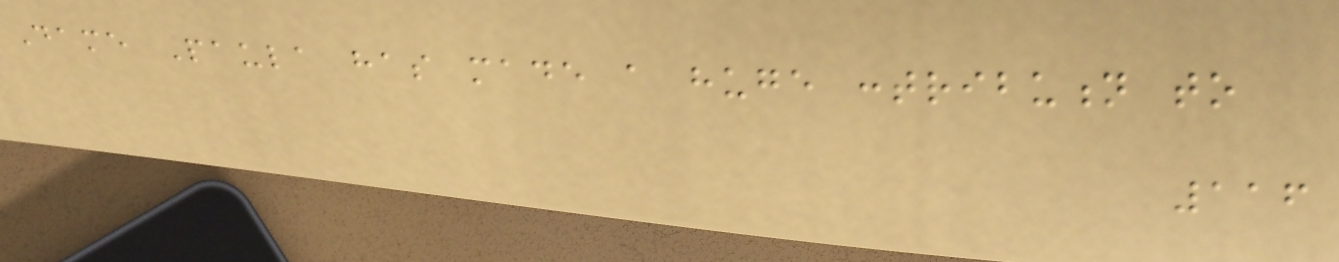Dame Paula has made a huge contribution to
116
